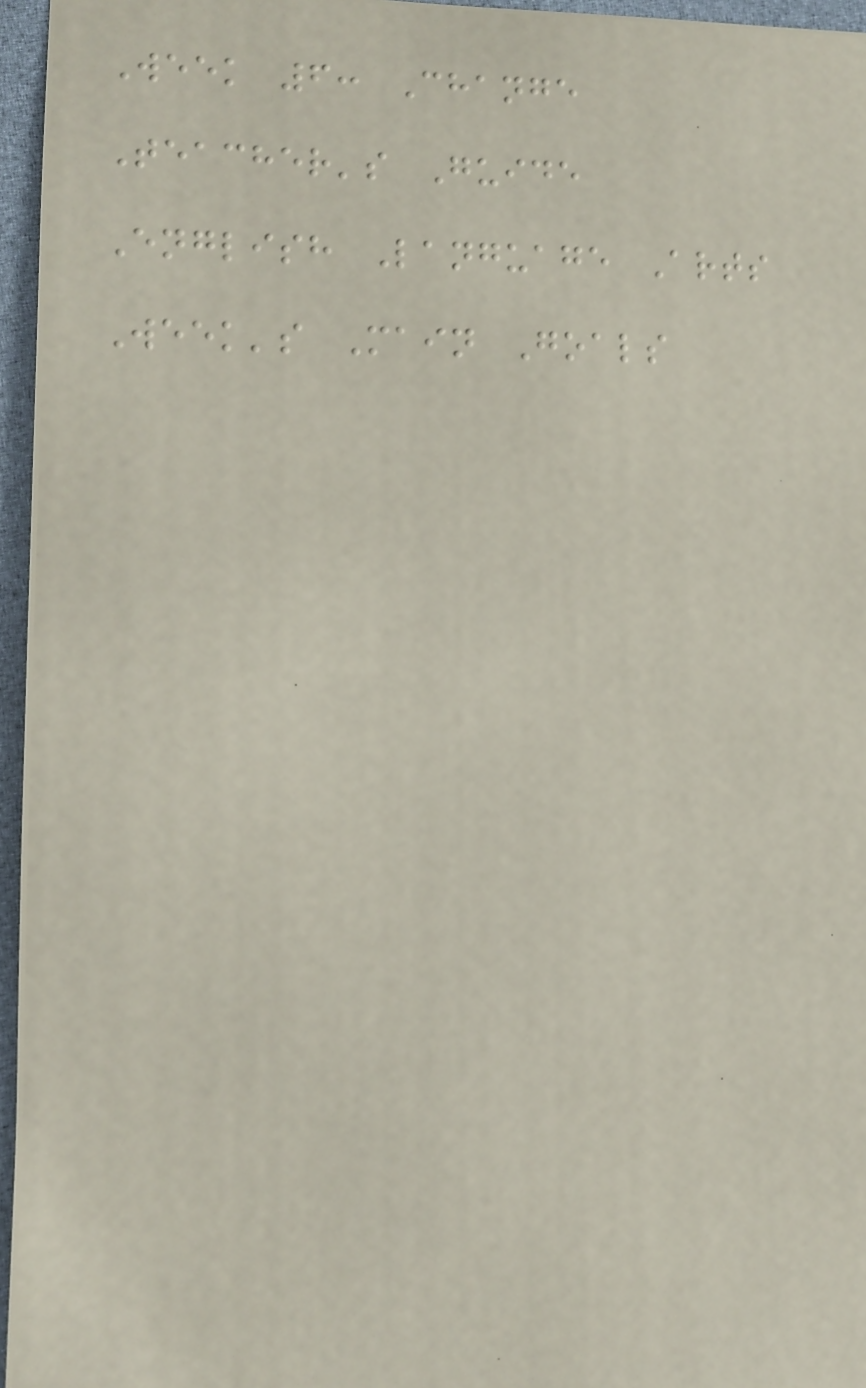Week 6: Change
Teacher's Guide
English Language Arts
Week's Main Goals
